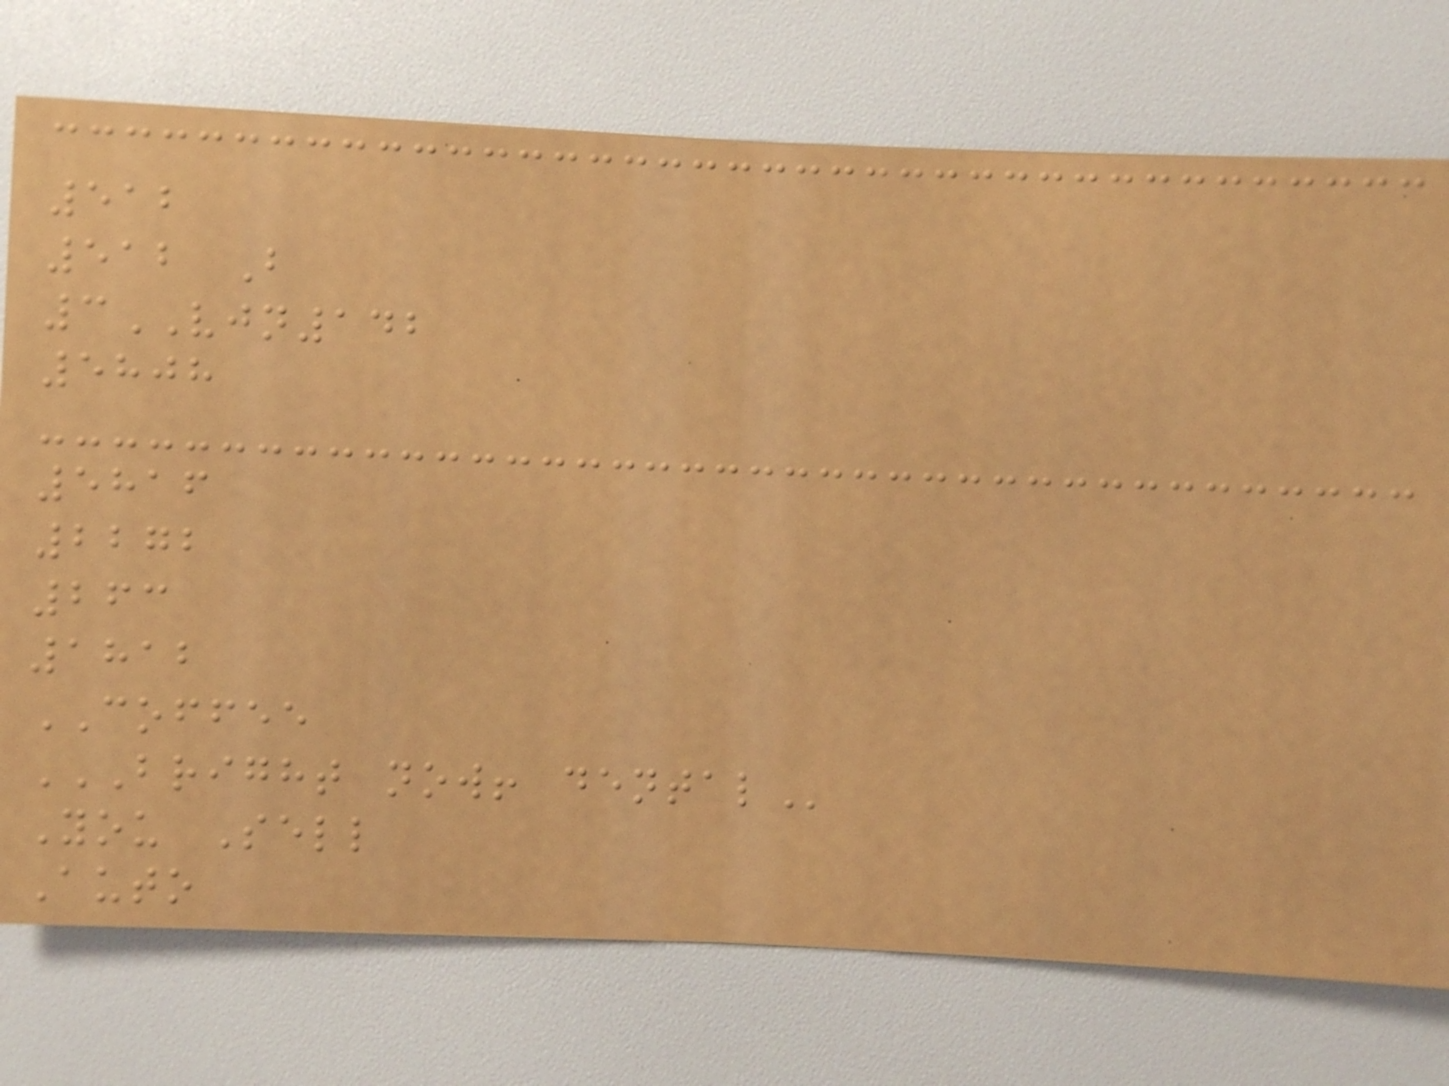512
512 B
3VJN142
5808
5816
2272
263
1812
COFFEE
BRIGHT NOW! DENTAL
You Sell
Auto
